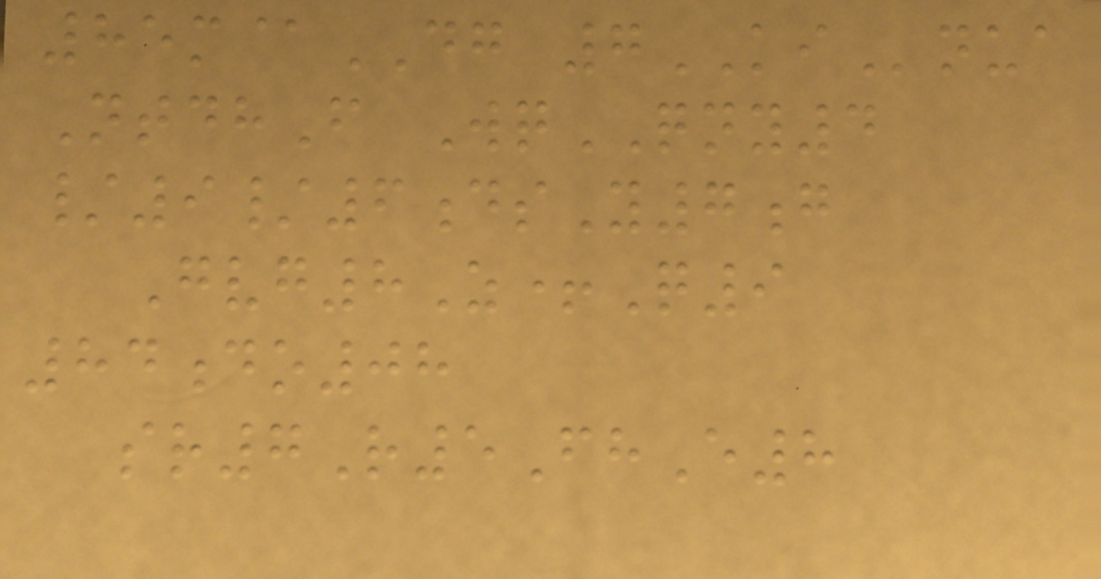85m@DG 7KInua
NtdhF WqQNY4
/9/6dsY7g
Gvg8Z+Q9
84do08
sr7R5FhE8
